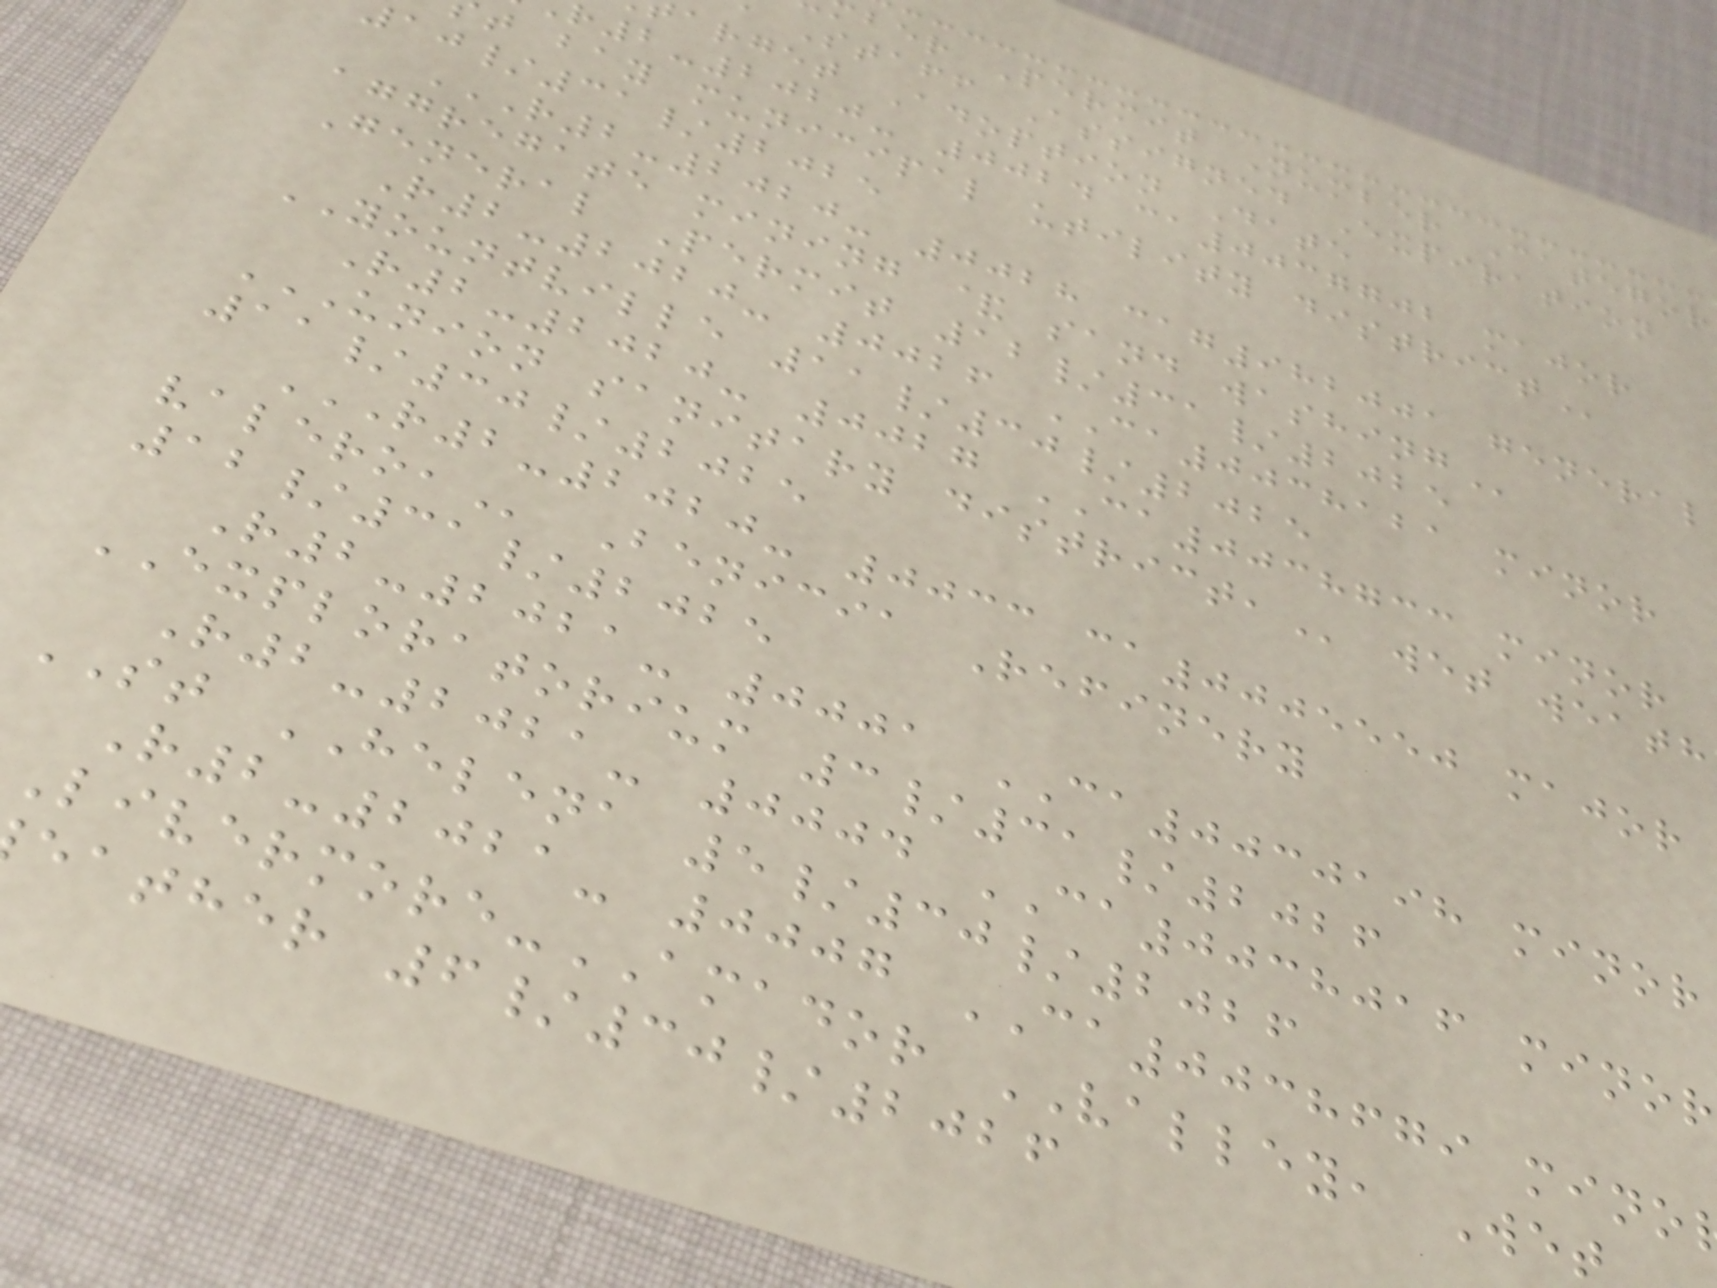ber Permit Number Categor
Staff Assigned Expiration
arget Adoption Date
r2-2020- 0024 ca0037702 major
t bay municipal utility
/31/2025
R2-2020- 0028 CAG982001 GENERAL
aggregate mining & sand
General Permit 12/31/2025
R2-2020- 0026 CA0038121 minor
YOUNTVILLE 11/30/2025
R2-2020- 0027 CA0038733 minor
UNION SANITARY DISTRICT, wet weath
11/30/2025
R2-2020- 0033 CA0005550 MAJOR
Benicia Refinery
12/31/2025
R2-2021- 0001 CA0030198 minor
EXPLORATORIUM 3/31/2026
R2-2021- 0004 CA0038016 minor
ST HELENA 5/30/2026
R2-2021- 0007 CA0038679 mino
-AMADOR VALLEY, Wet
eather 6/30/2026
